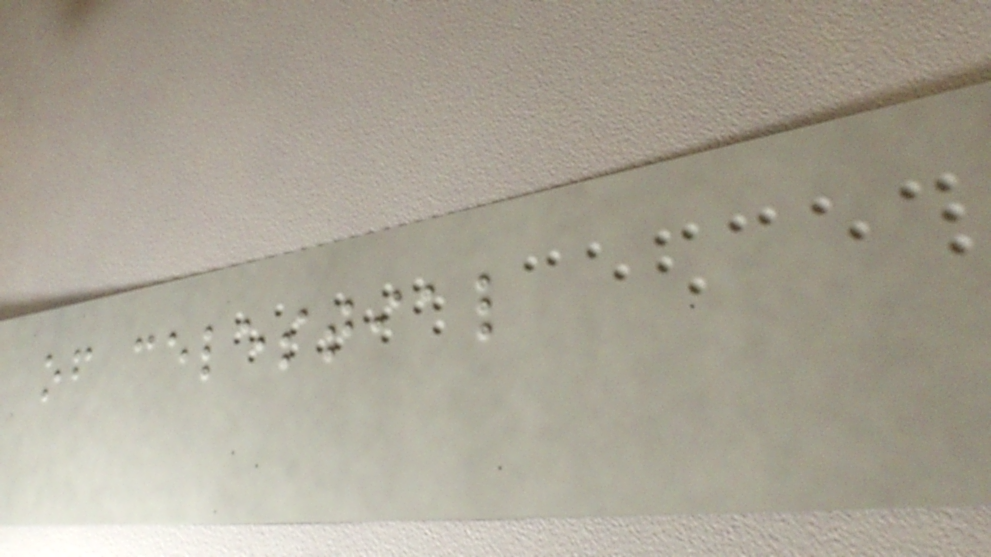of celestial
